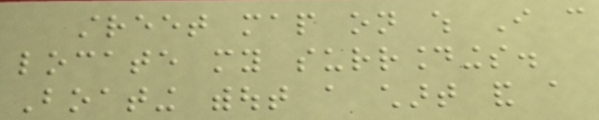street map on which I can
locate my surroundings.
Boating without a chart and a
